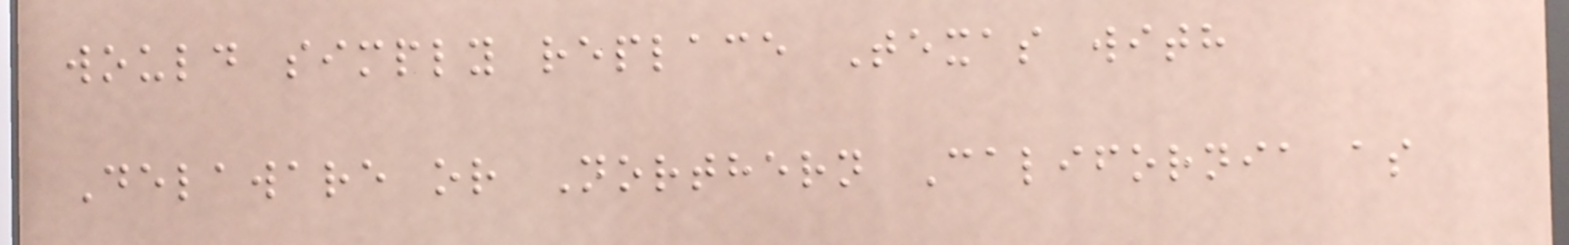would simply replace Texas with
Delaware or Northern California as
